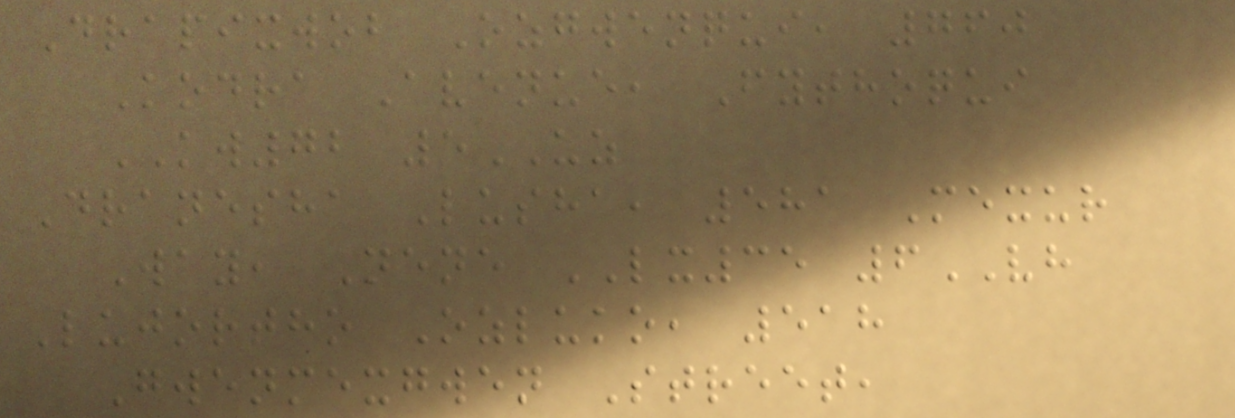Drapixwob Ozgwenqui, 760
Kodra Avenue, Fythoqui
KW72 5UZ
Dranesha Lusha, 581 Mexur
Way, Nene LX35 6VH
Lujortho Ozluko, 518
Gwenmexgwen Street,
